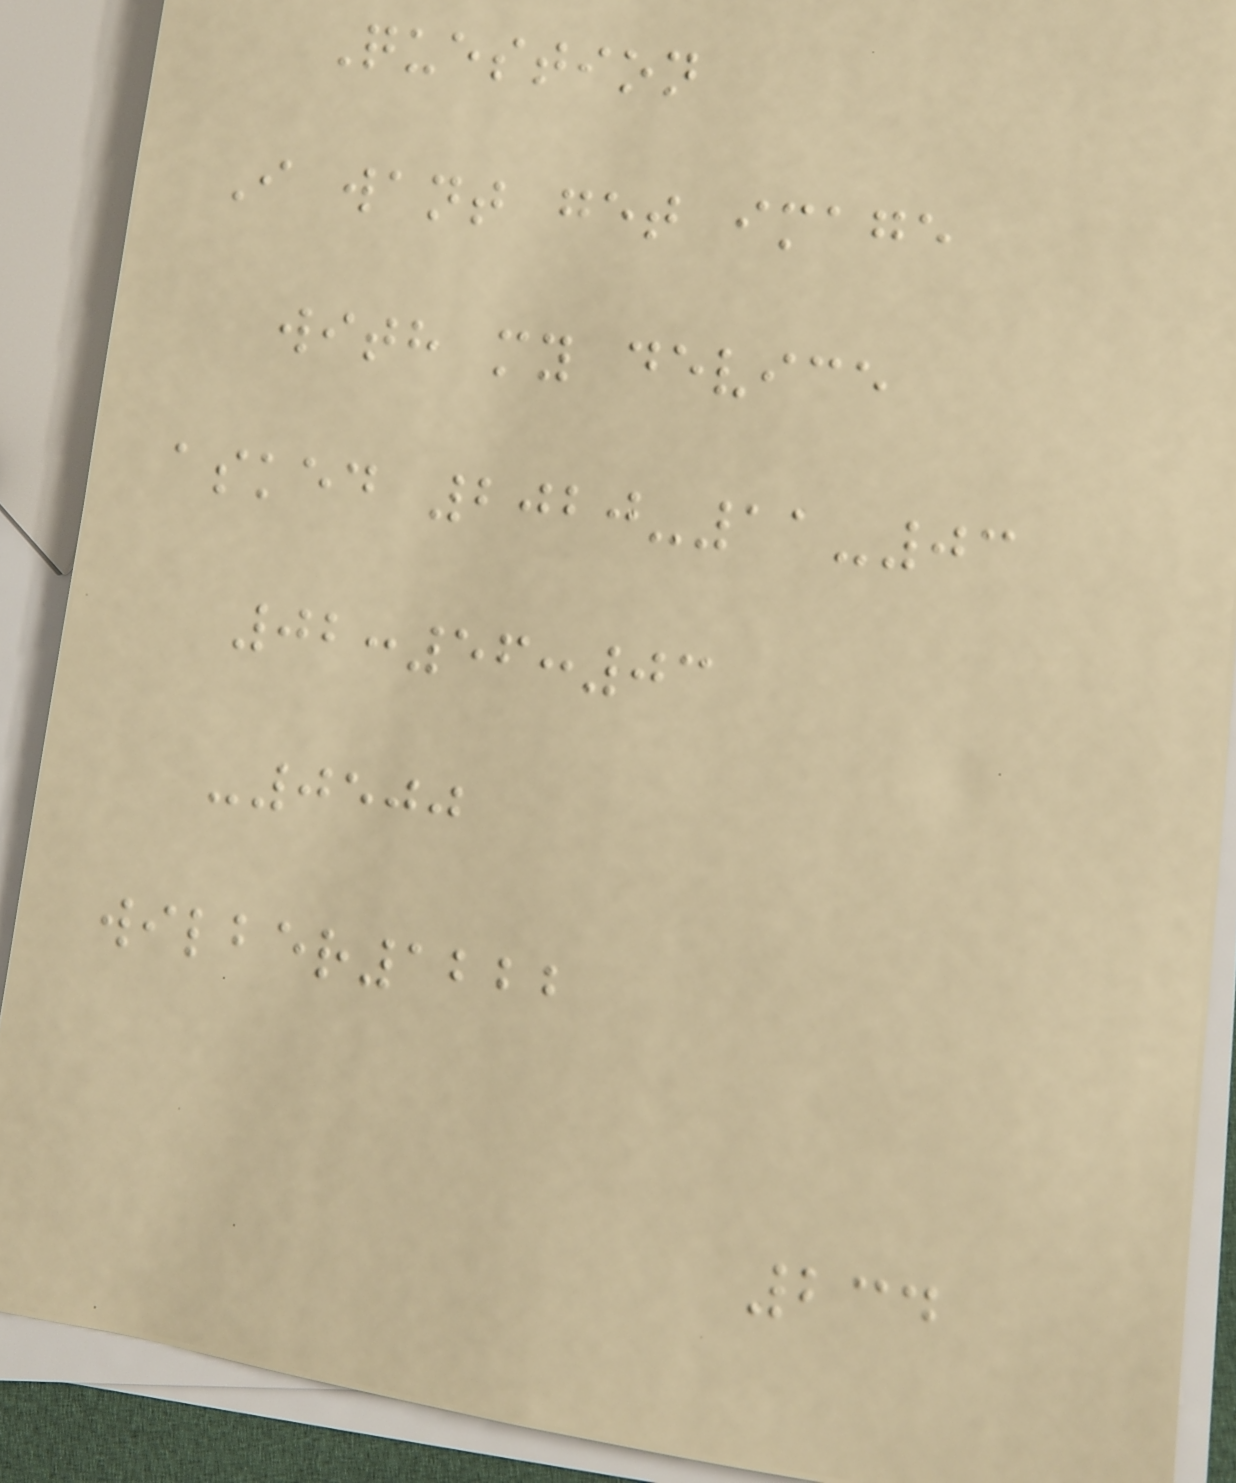Question
I want get image
with my device
asked 2020-11-03
02:56:03
-0500
wilber1222
234
